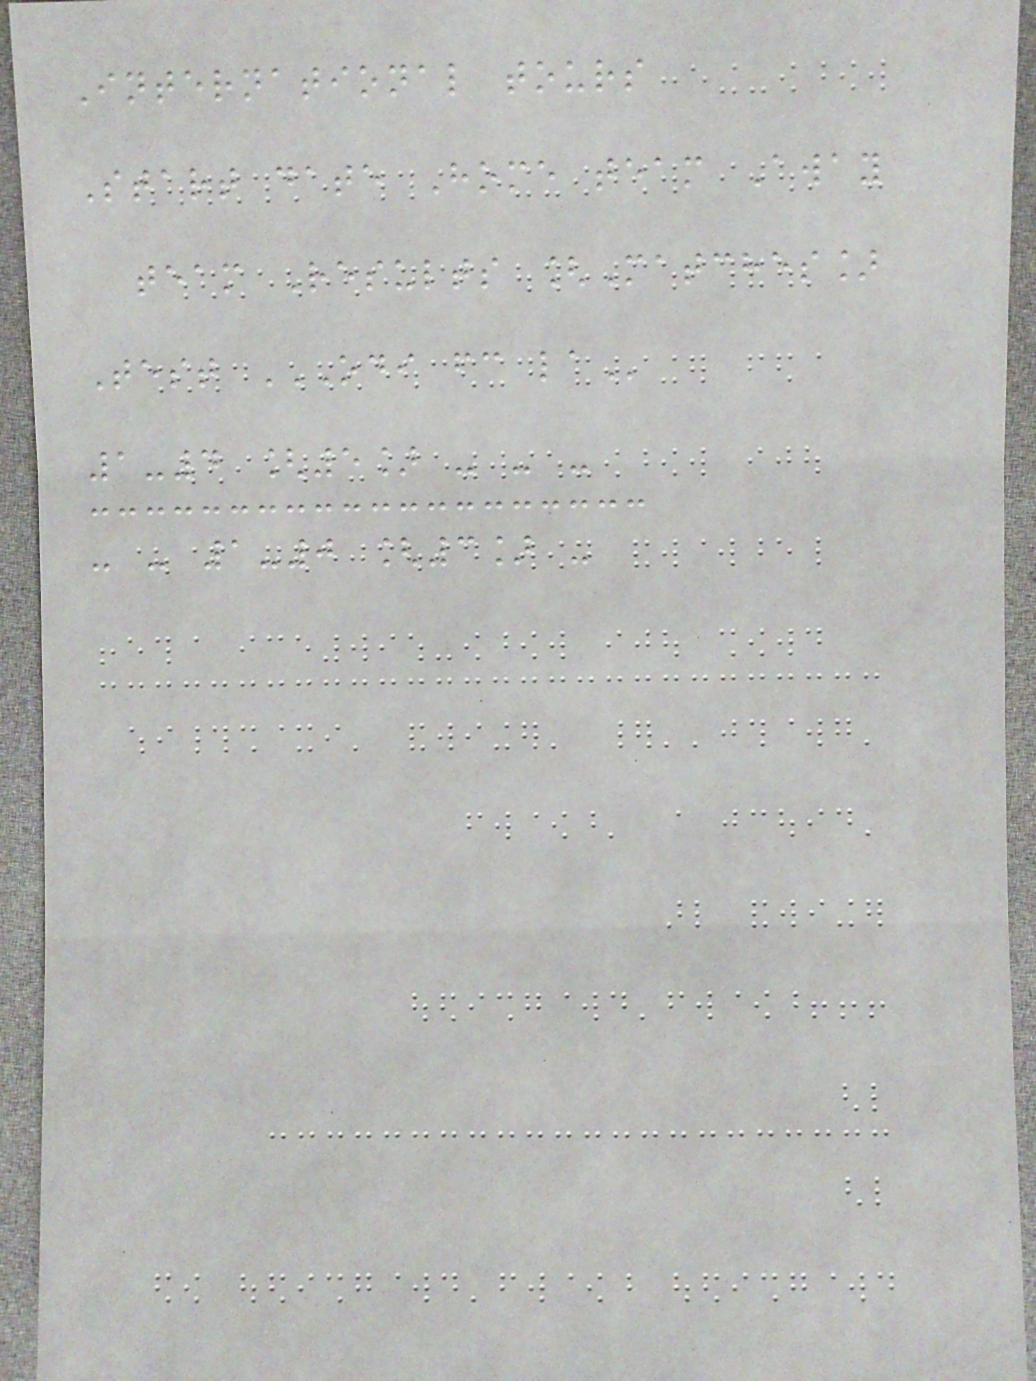International tours
Start date Home team Away
team Results [Matches]
Test ODI FC LA
1-4 [5] - - -
- - 1-0 [3] -
